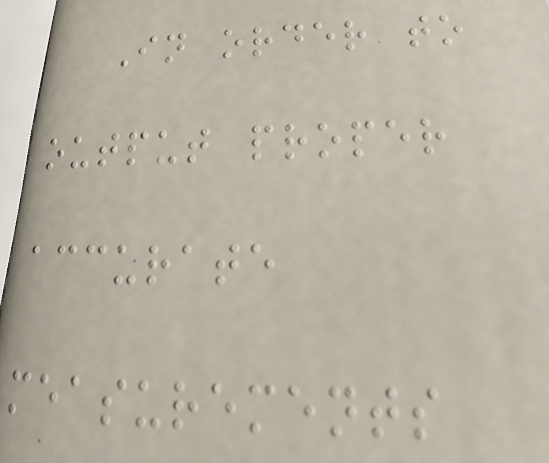In order to
output proper
accurate
measurements
